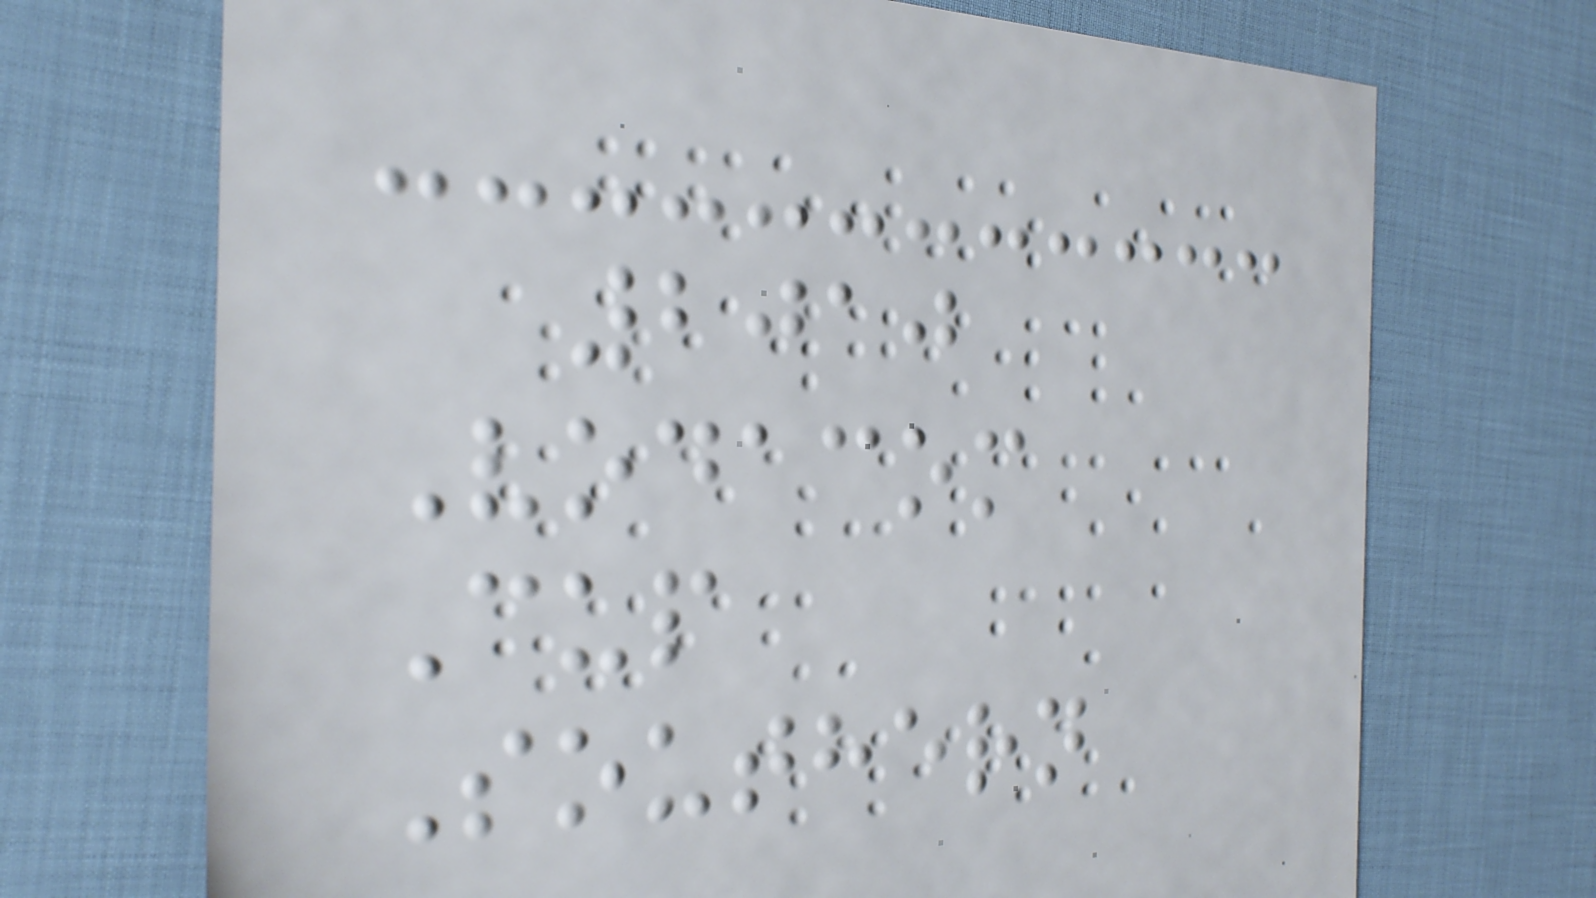2010
Vodacom
Cup
Southern
